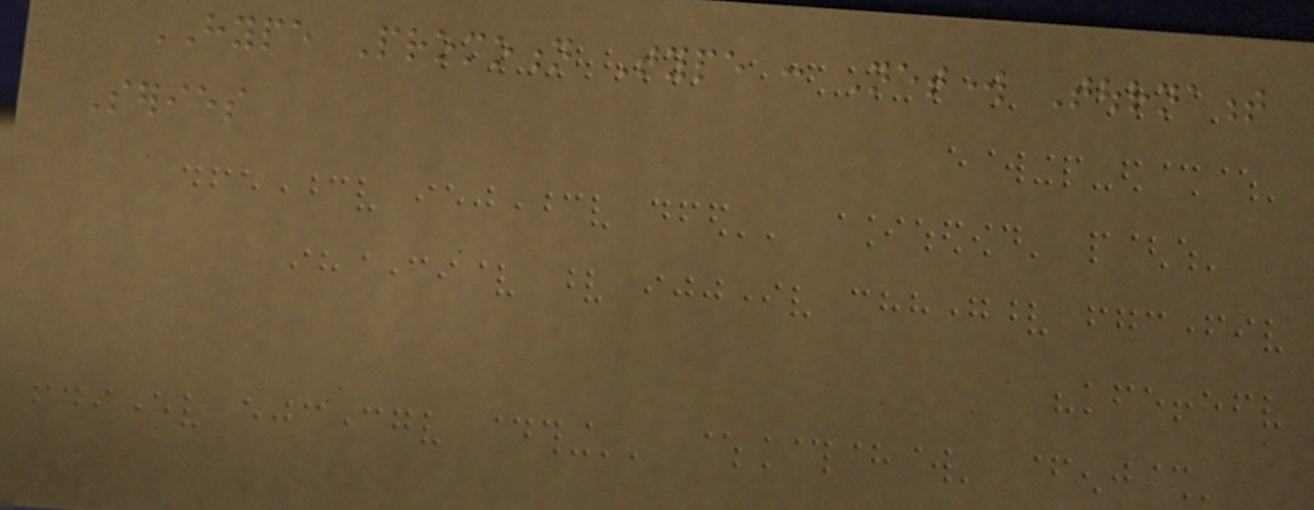HYPE Promotion Type : Network Tournament
Series
